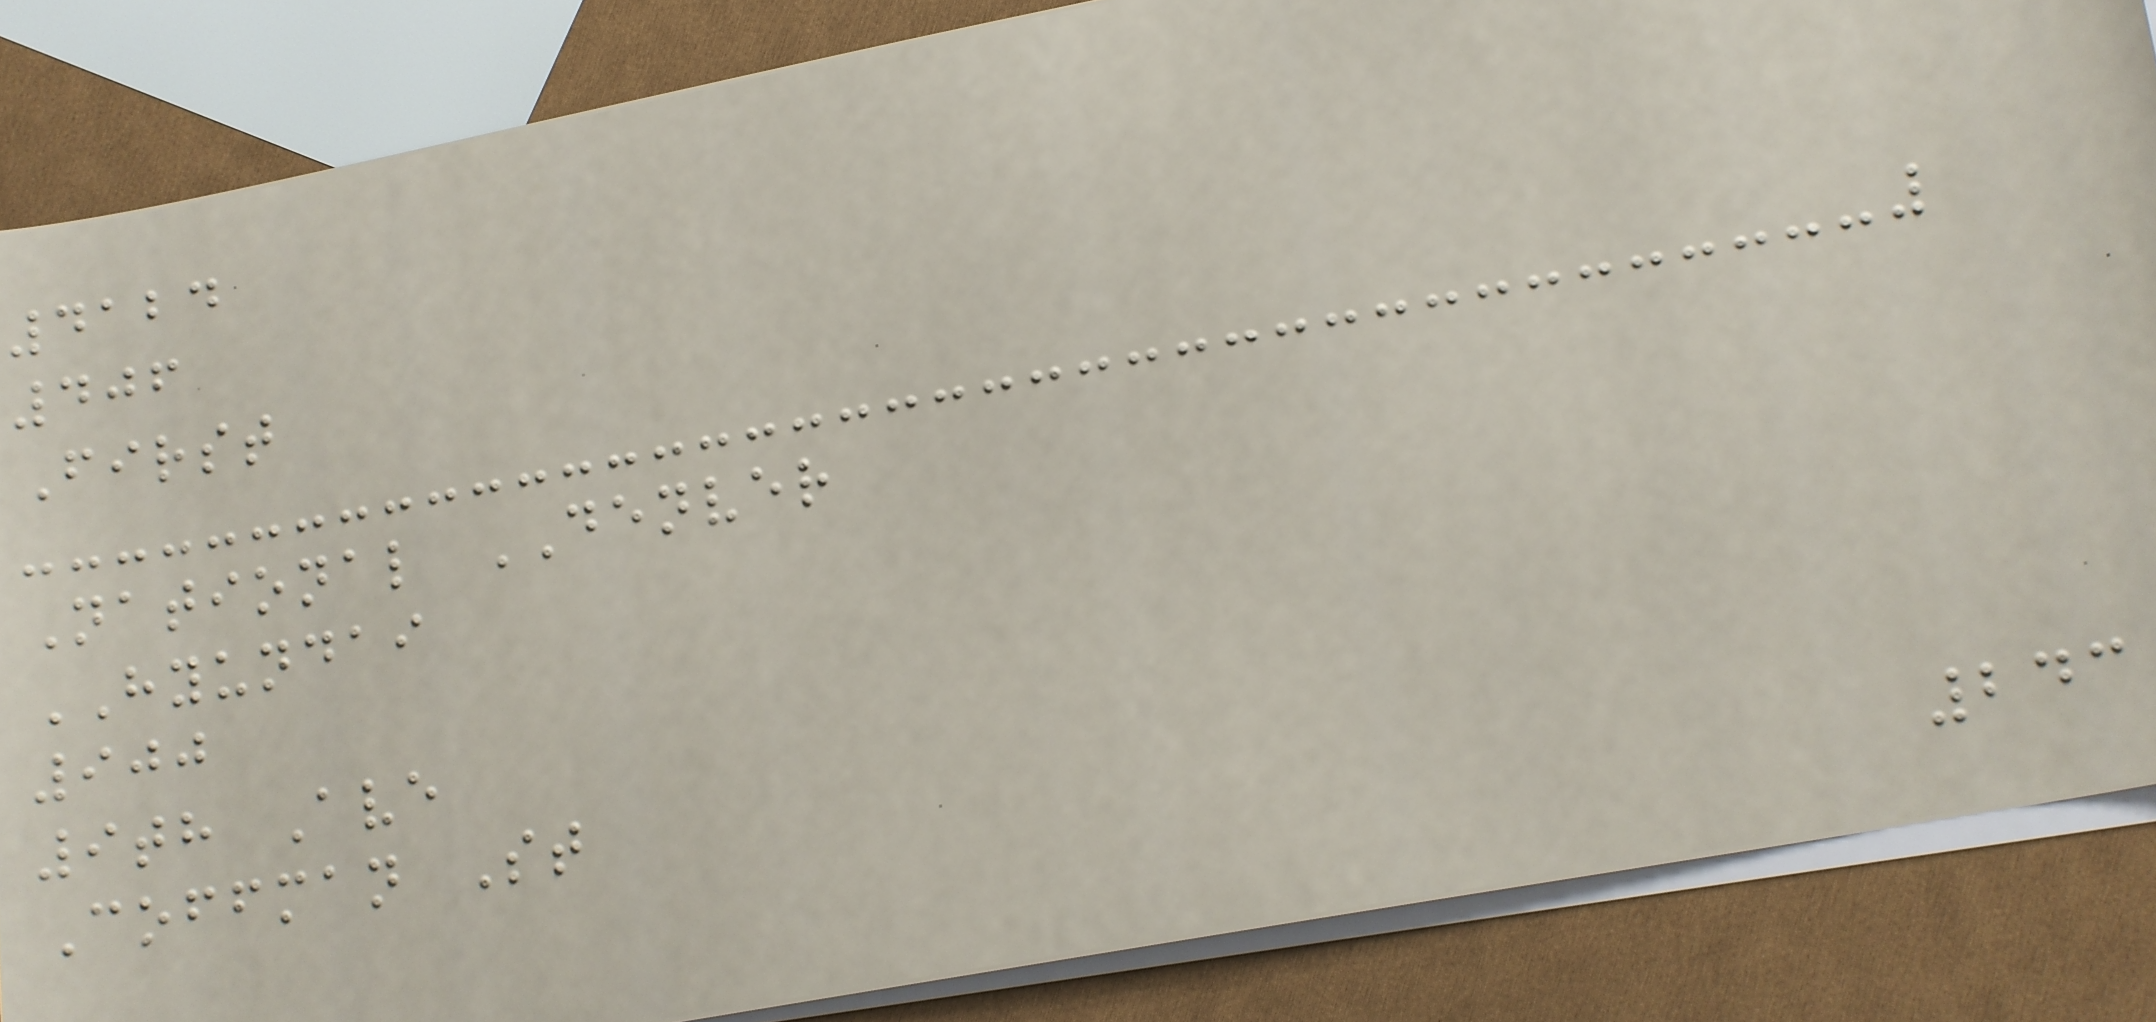4124
406
First
National DENVER
HYUNDAI
900
9th Ave
Coffman St
243
